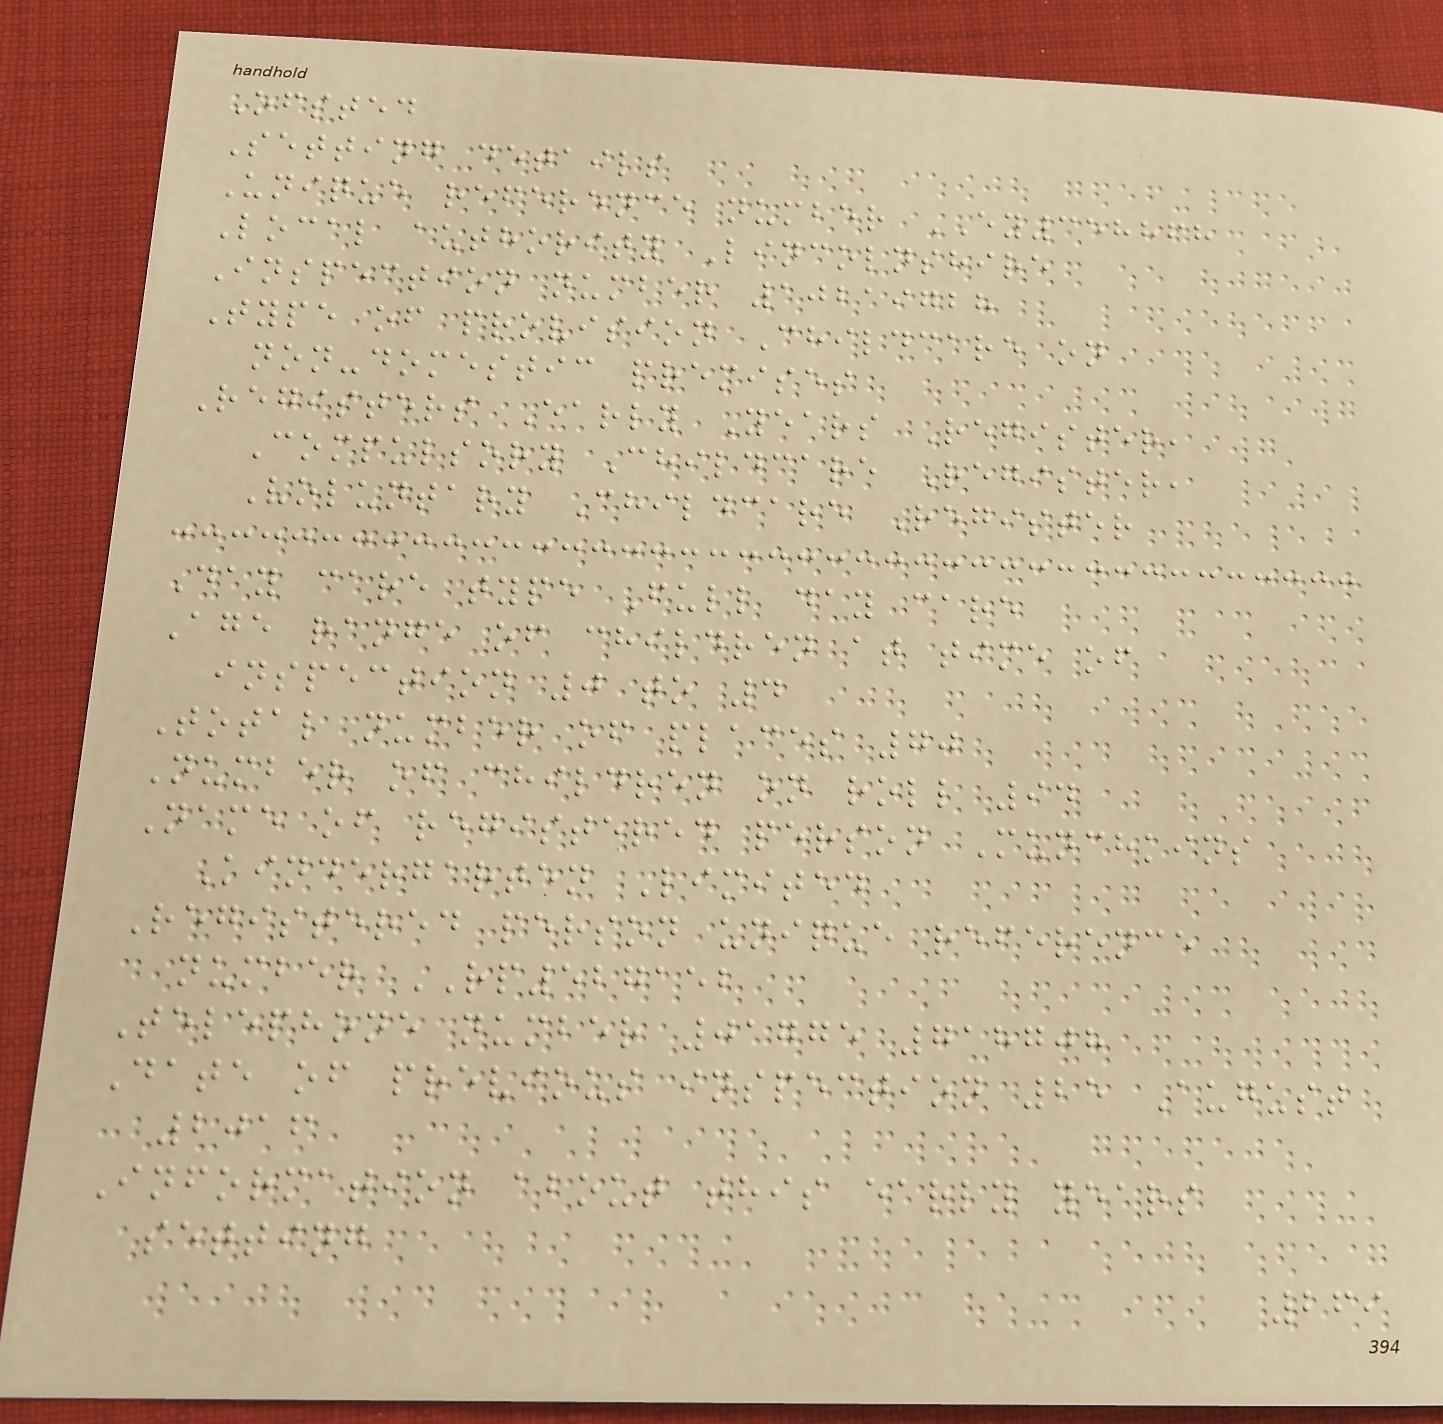Ofsted
Setting details
Unique reference number EY358868
Local authority Lincolnshire
Inspection number 10219728
Type of provision Childcare on
non-domestic premises
Registers Early Years Register,
Compulsory Childcare Register,
Voluntary Childcare Register
Day care type Full day care
Age range of children at time of
inspection 0 to 4
Total number of places 70
Number of children on roll 94
Name of registered person Munchkins
Kindergarten Limited
Registered person unique reference
number RP527152
Telephone number 01775 718708
Date of previous inspection 25 August
2016
Information about this early years
setting
269
